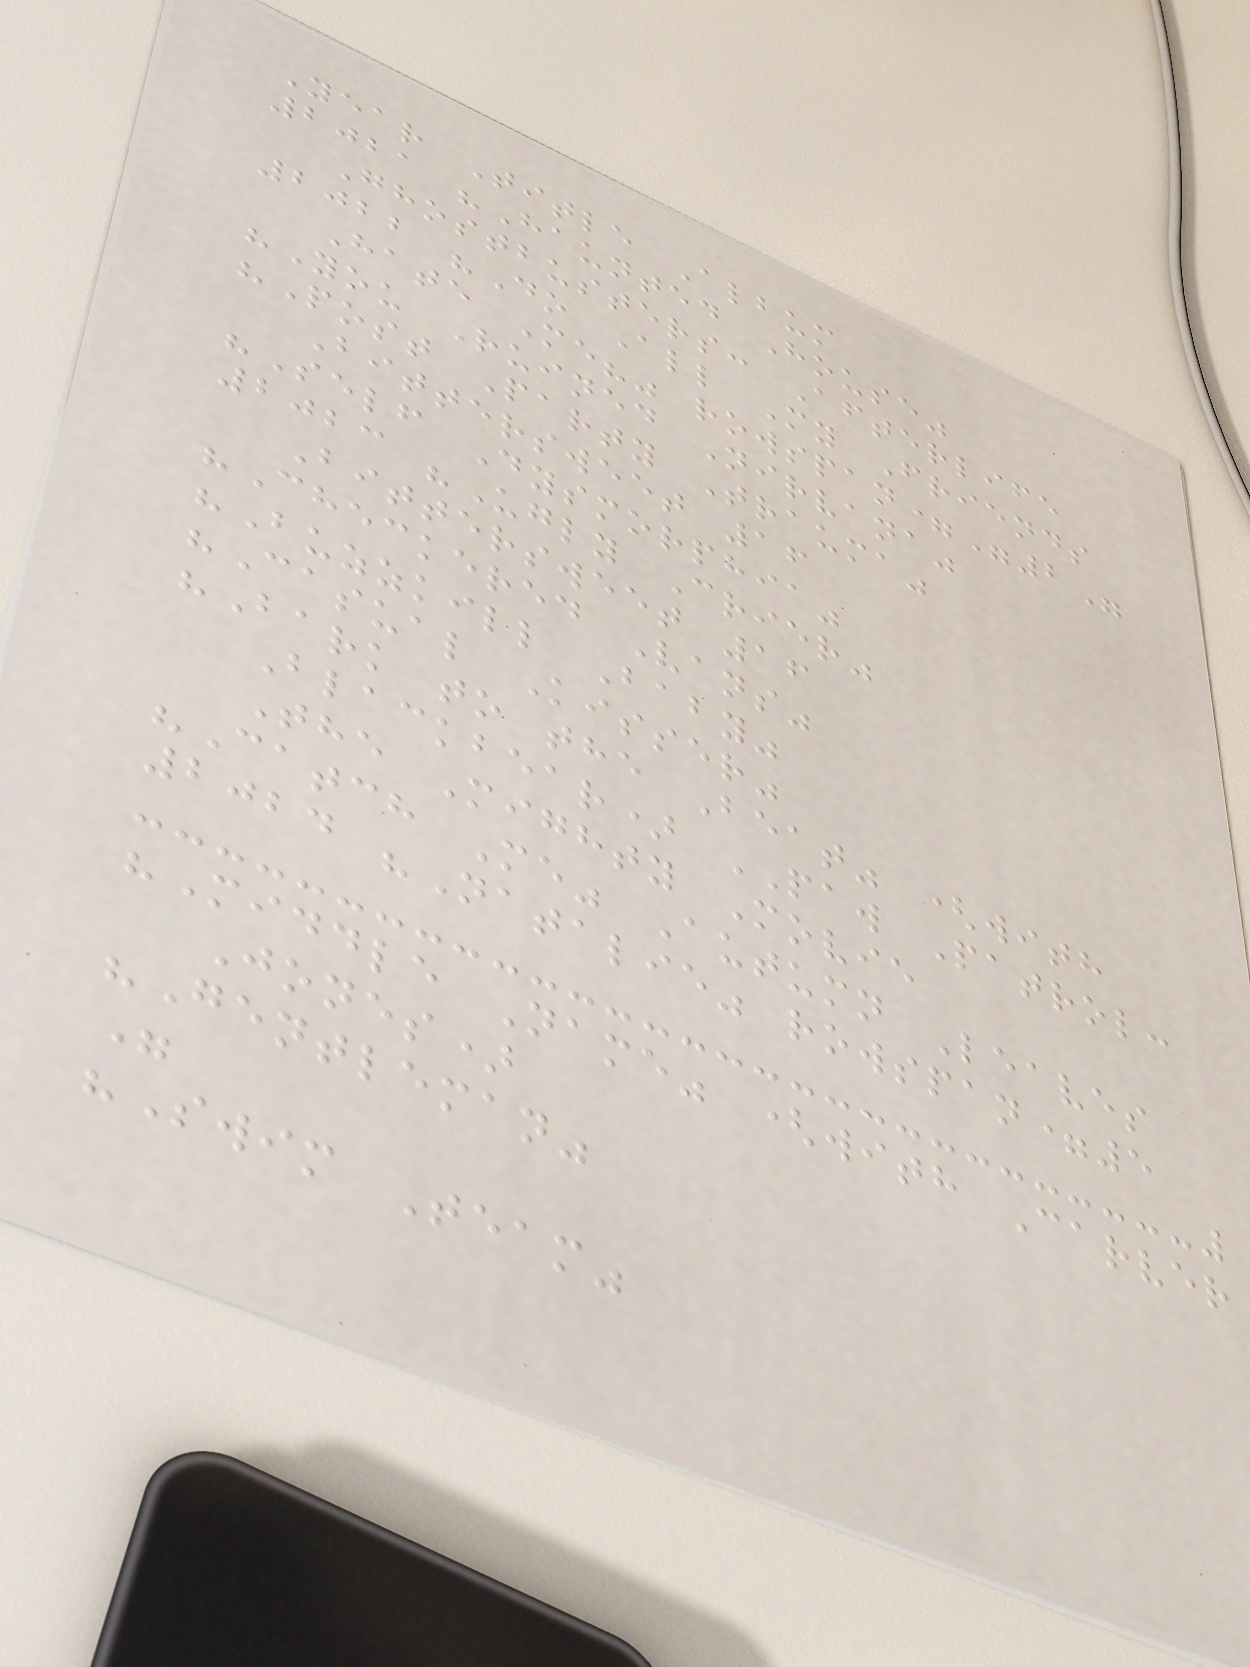Year Title Album
2021 "Haunted House"
Ghostbusters: Afterlife
2022 "Do All My Friends
Hate Me?" rowspan="2"
"You Ruined Nirvana"
"Post Party Trauma"
Bittersweet 16
"Self Dysmorphia"
2023 "Ugly Crier"
Bittersweet 16
"Checkered Vans"
"Buzzkill Baby"
"Casual Kisser"
"Bark to the Beat" (with
Blackbear) PAW Patrol:
The Mighty Movie
"Catch Me" Autumn Leaves
2024 "Natalie" rowspan=5
"Middle Name" (with Carver
Jones)
"Gentleman"
"
"Swim Team"
